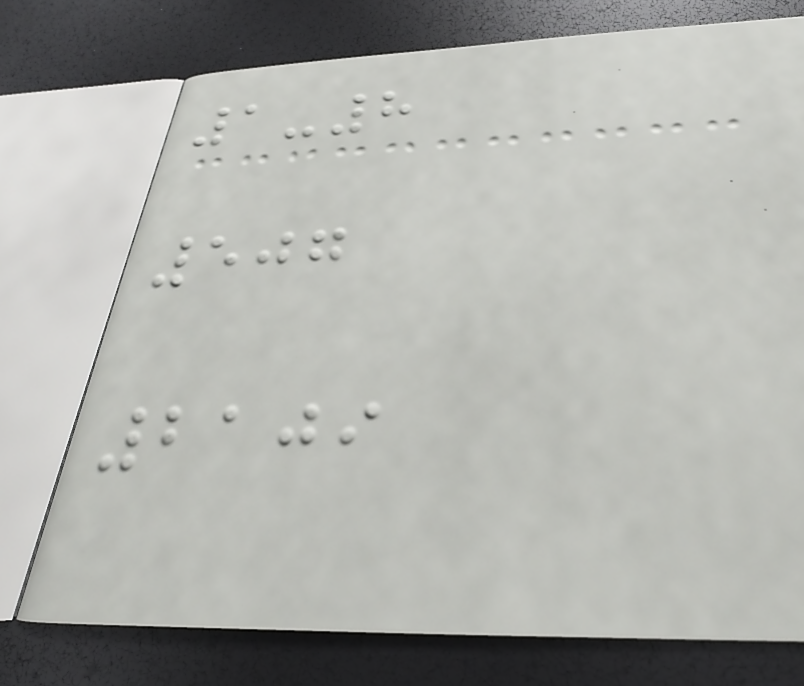1-8
507
2109
